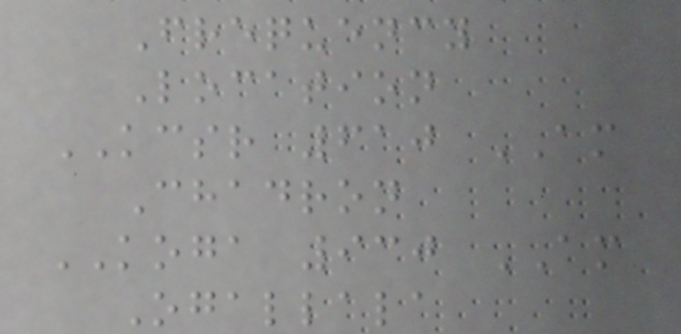Frequency
Location
KCSR 610 AM
Chadron
KOGA 930 AM
Ogallala
